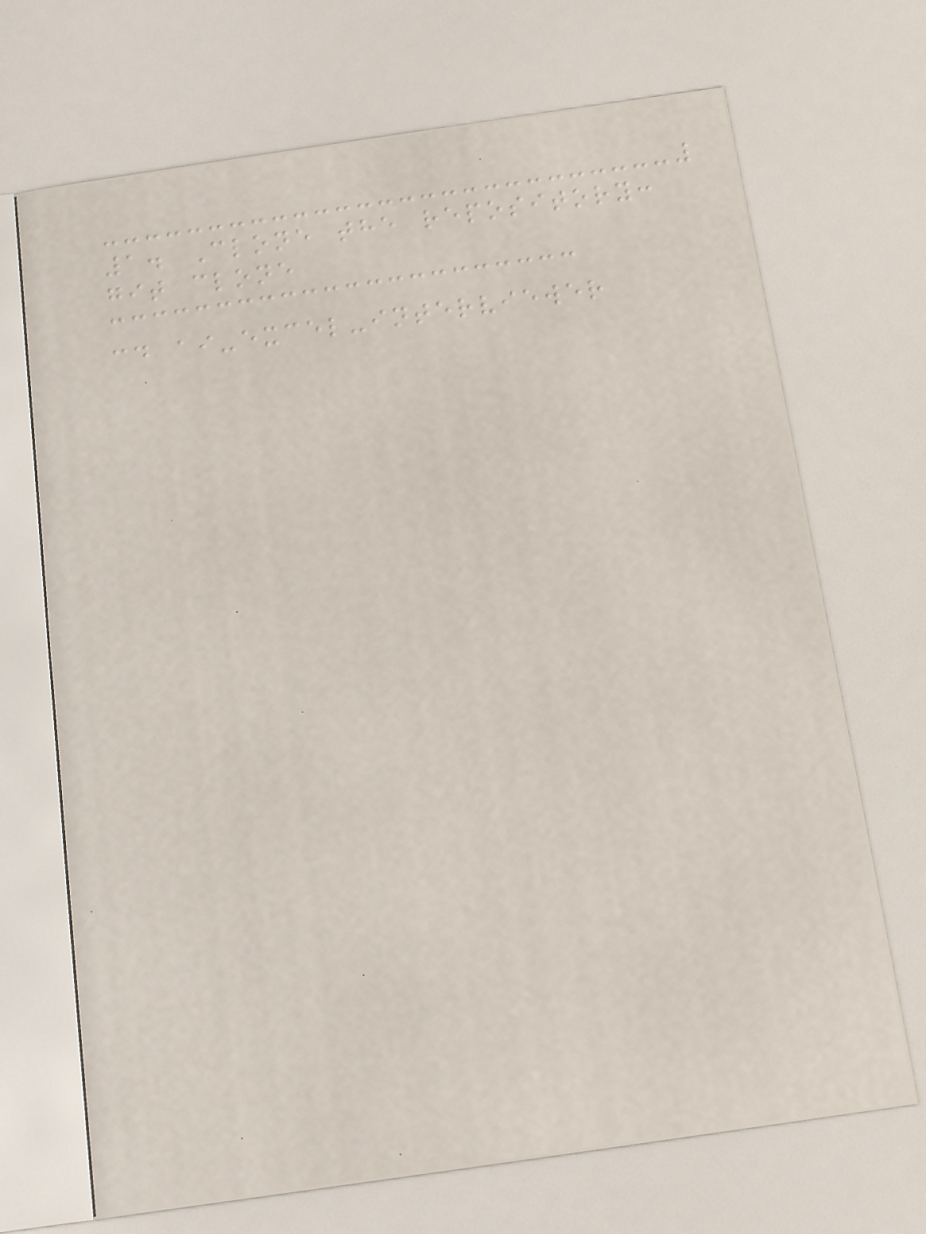1. Clone the repository:
git clone
cd ai-excel-interviewer
